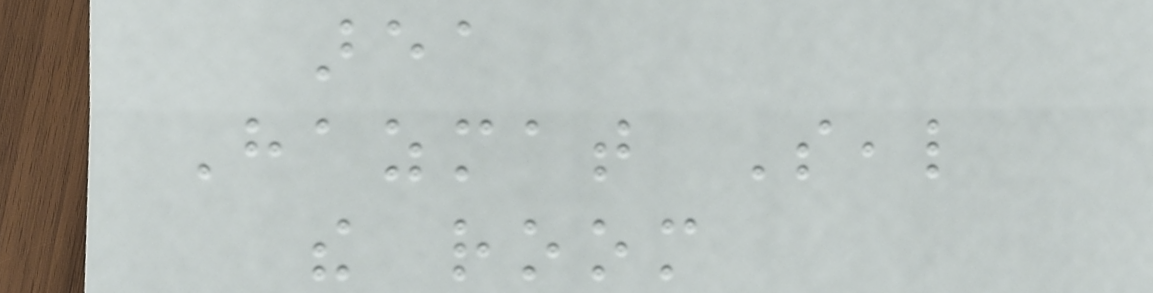area
Hazmat Seal
the room
